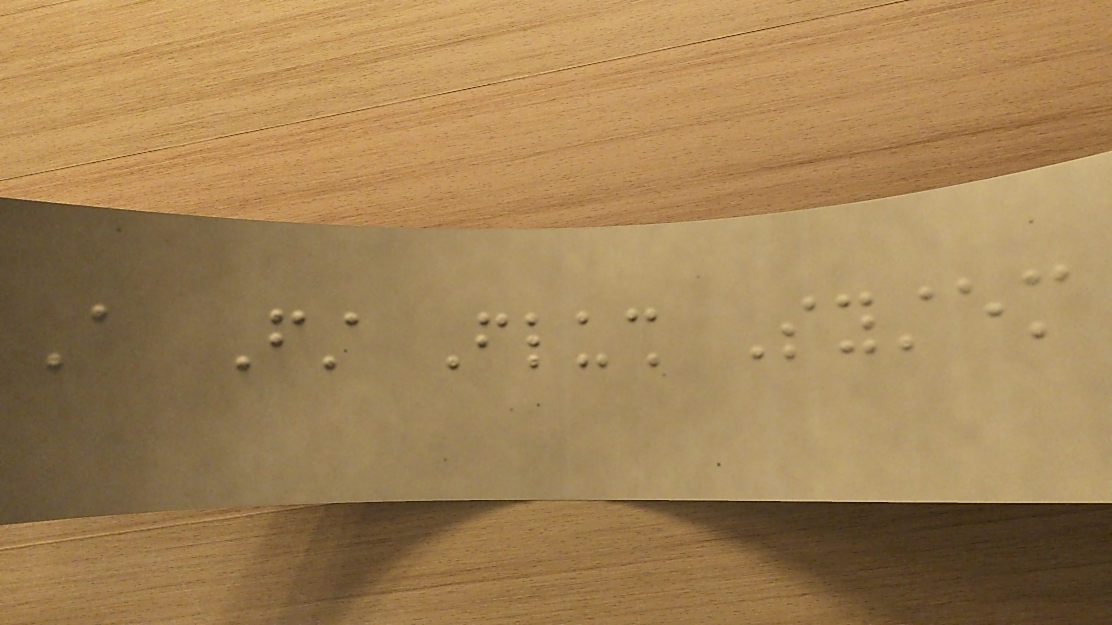A First Flush System
